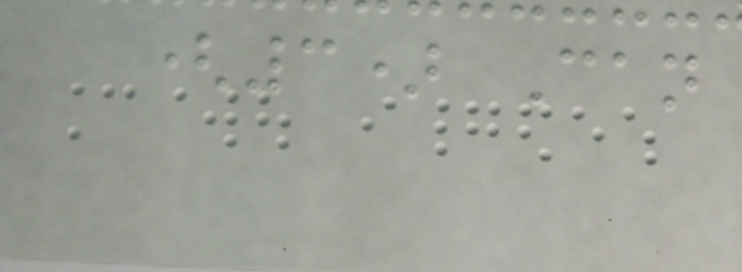(3) Can
